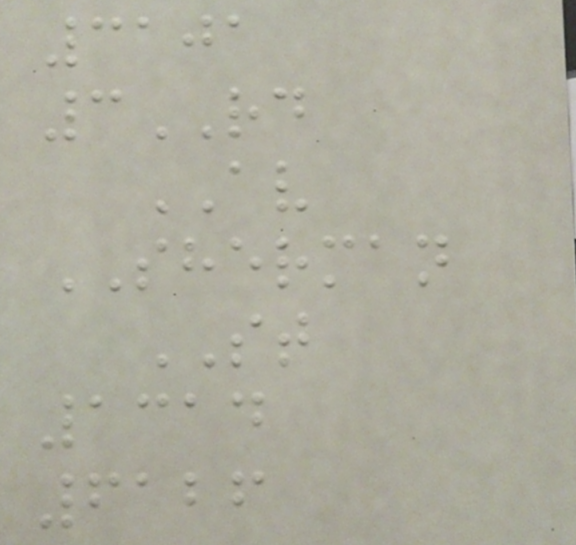3101
3RD
AV
SHERMAN
ST
1314
6126
